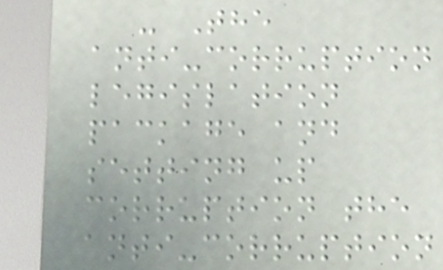- The
anti-corruption
legislation
package and
setting up
corruption the
anti-corruption
